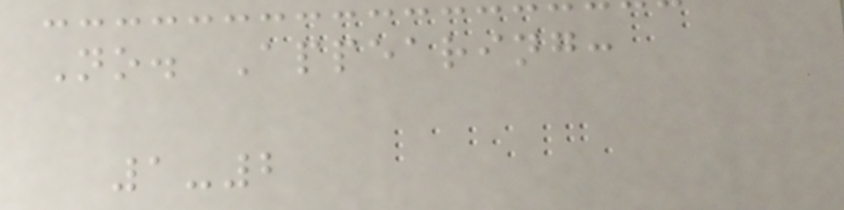No. Appearing:
1-2
